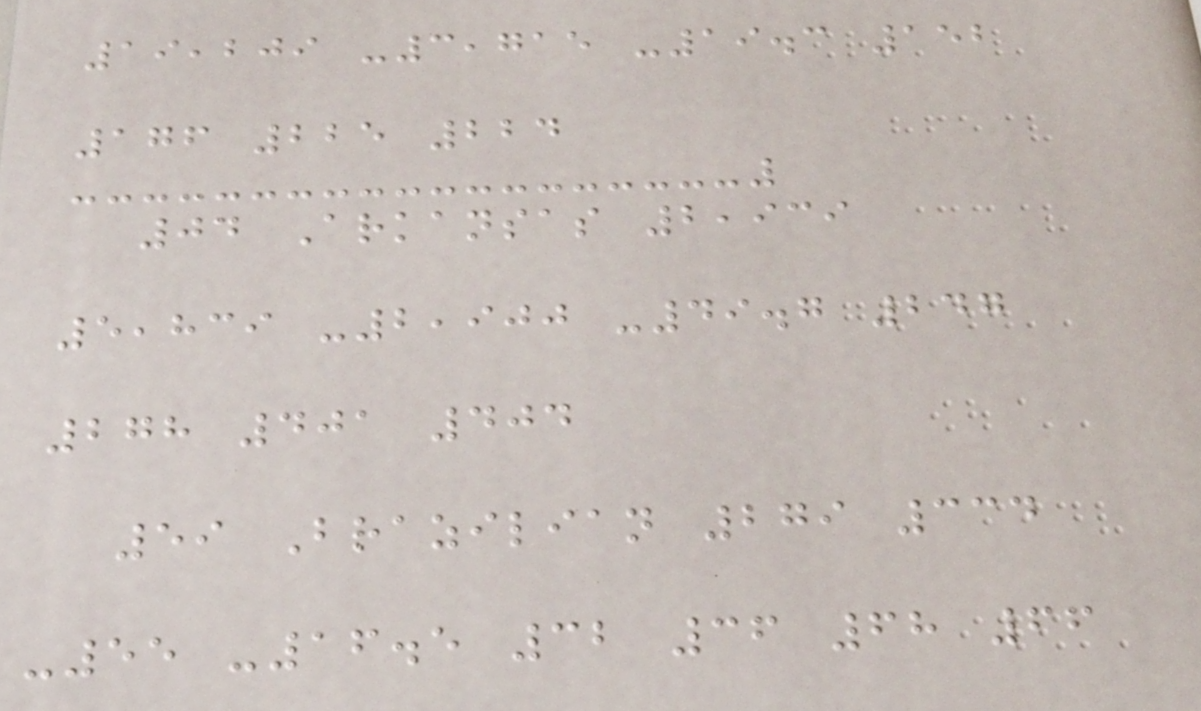19,209 -3,715 -19.3 152
176 225 224
04 Arkansas 2,939
5,839 -2,900 -49.7 247
278 401 404
59 Brazilian 279 334
-55 -16.5 32 36 68 66
